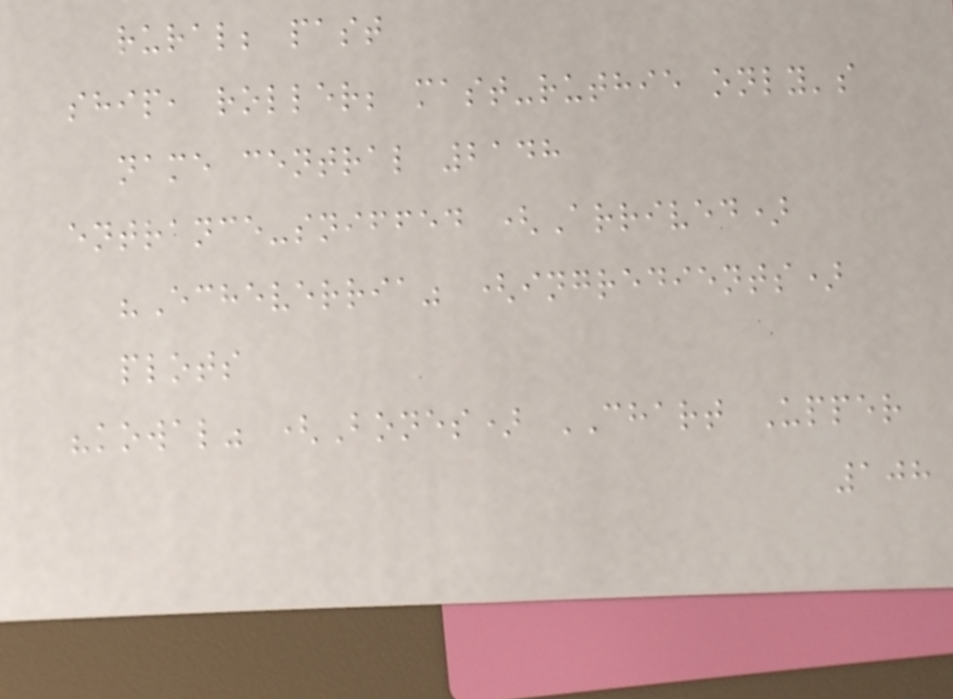rural; past
ship, roller; mast-ruthie only's
name central 2148
entrance-sniffed (Arrived)
"Echeverria" (ingredients)
plots
"kowal" (Bones) CHART Upper
108
